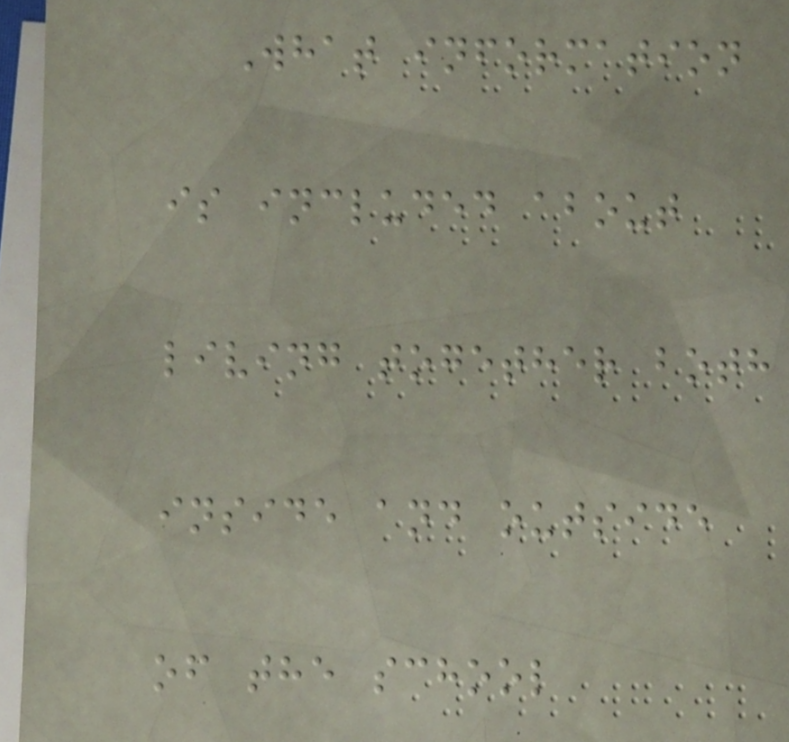What information
is included about
living together both
inside and outside
of the school
